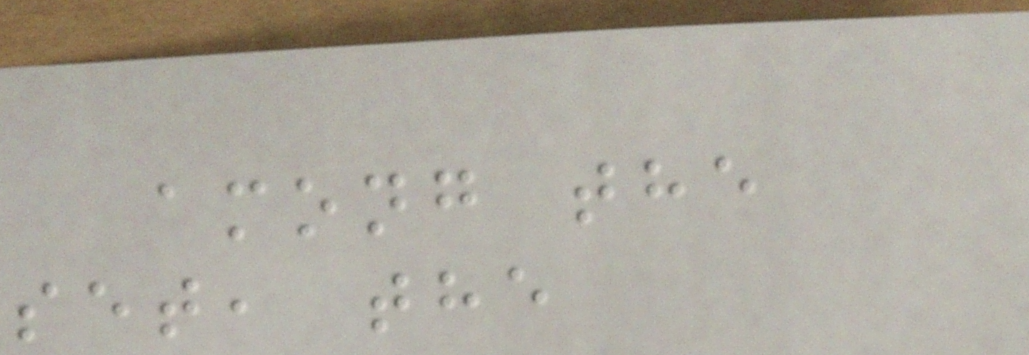among the
set, the
